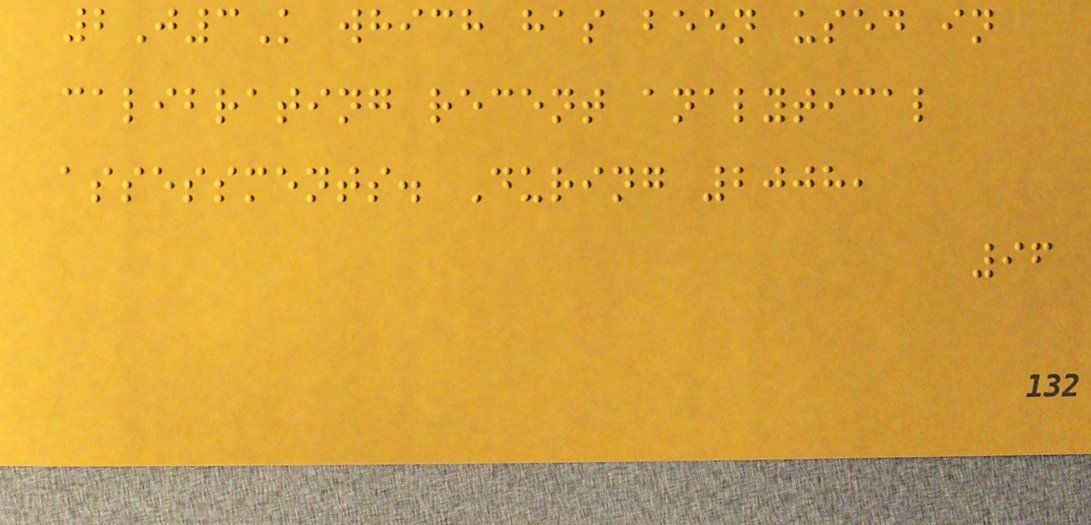2J3K which has been used in
calibrating recent analytical
assessments. During 2008,
96
